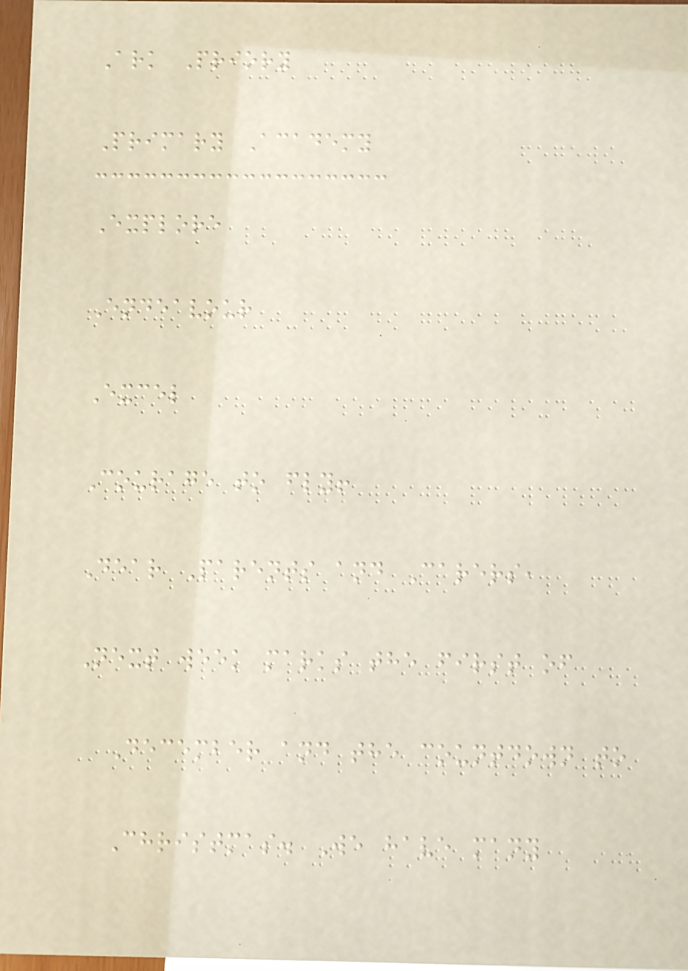Ark Priory
Primary Academy
Explore
Endeavour
Excel
Courage to fly!
Dear Parents and Carers,
Next week marks the first of
December and the countdown to
Christmas. We have many
